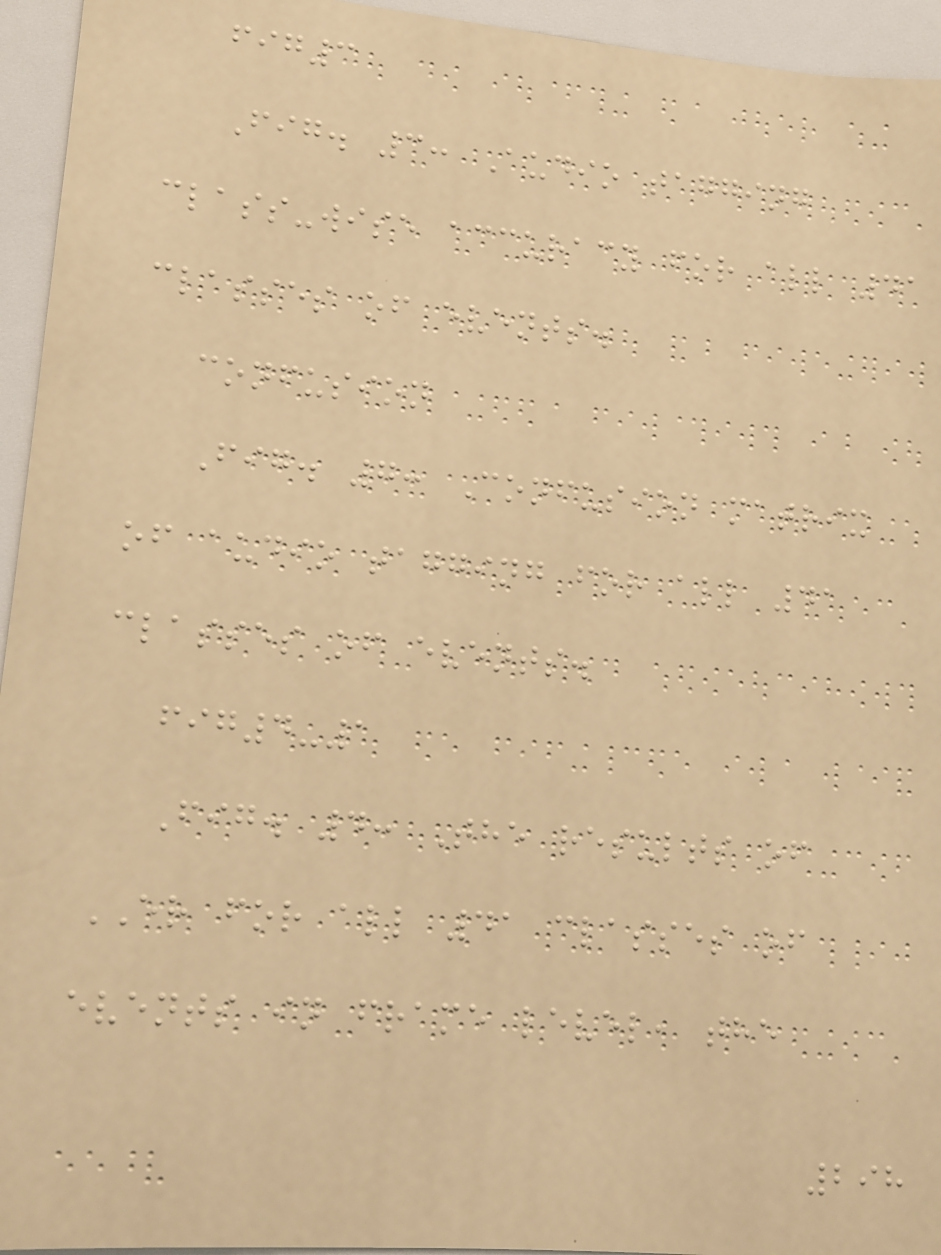fig3
Fig. 3: Audio tagging
class-wise accuracy for all 41
classes of events.
confusion
Fig. 7: Confusion matrix
of audio tagging for all 41
classes of events.
fig4-1
Fig. 4: The results of
ER for all 41 classes of
events in frame level, the
298
